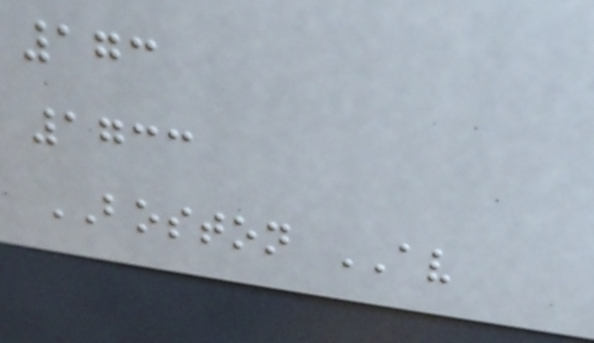173
1733
BOSTON AV
